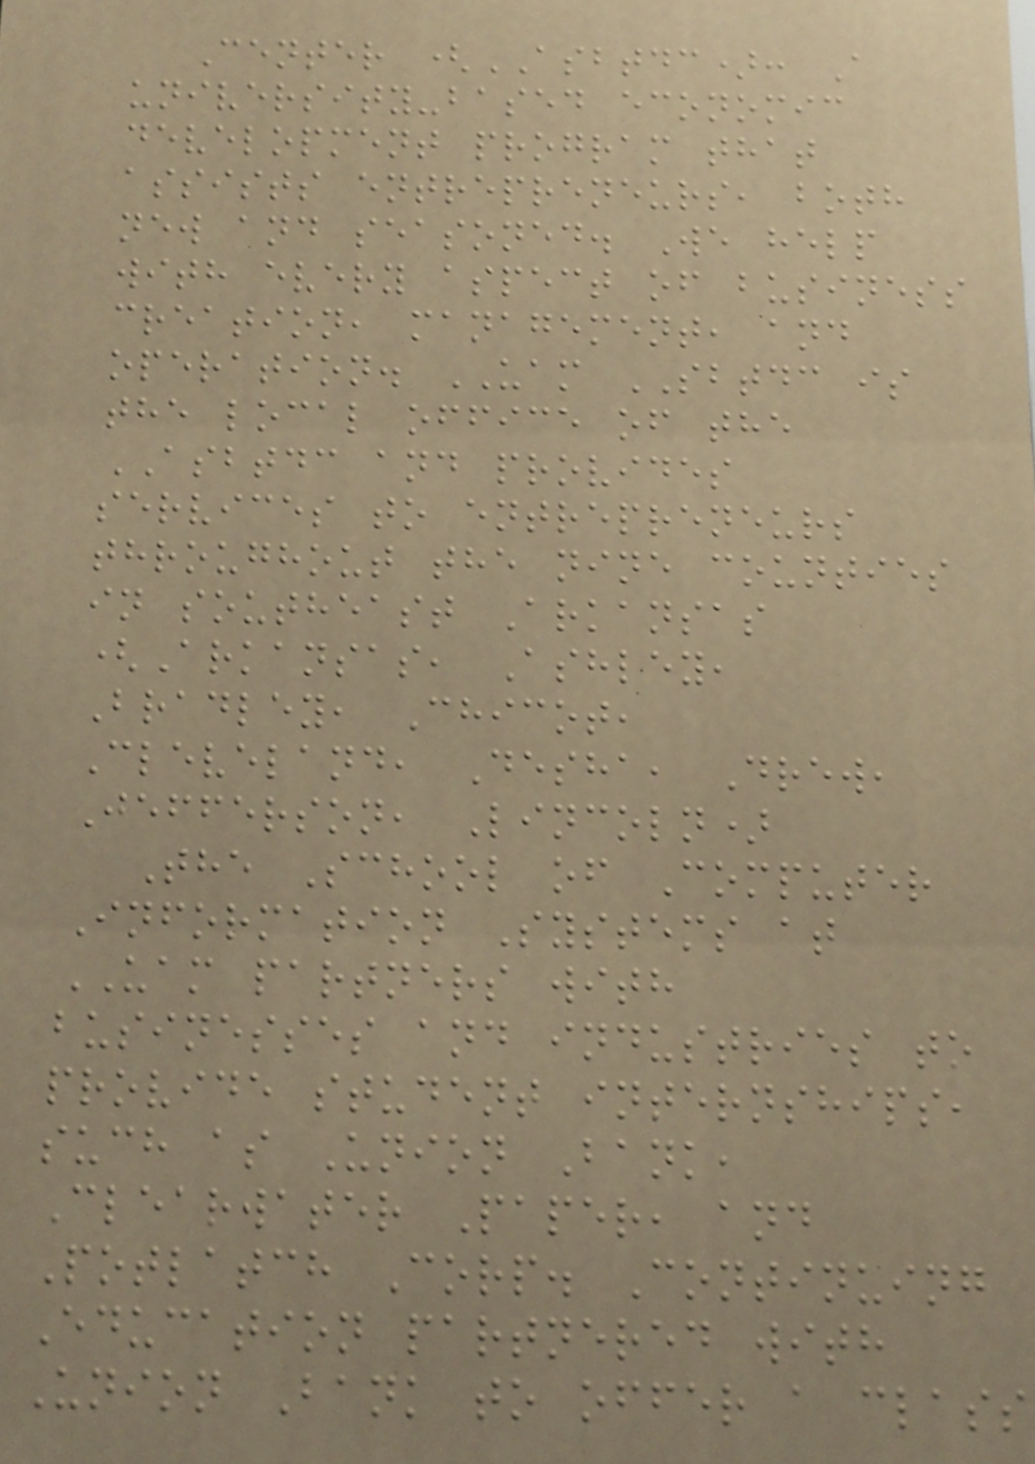Center (ASBTDC): A
university-based economic
development program that
assists entrepreneurs, both
new and seasoned. We help
with every aspect of business
creation, management, and
operation. UAM SBTDC is
the local office of the
ASBTDC and provides
services to entrepreneurs
throughout the nine counties
in southeast Arkansas
(Arkansas, Ashley,
Bradley, Chicot,
Cleveland, Desha, Drew,
Jefferson, Lincoln)
The School of Computer
Information Systems at
UAM partners with
businesses and industries to
provide student internships,
such as Union Bank,
Clearwater Paper, and
Potlatch Corp. Continuing
Education partnered with
Union Bank to offer a class
